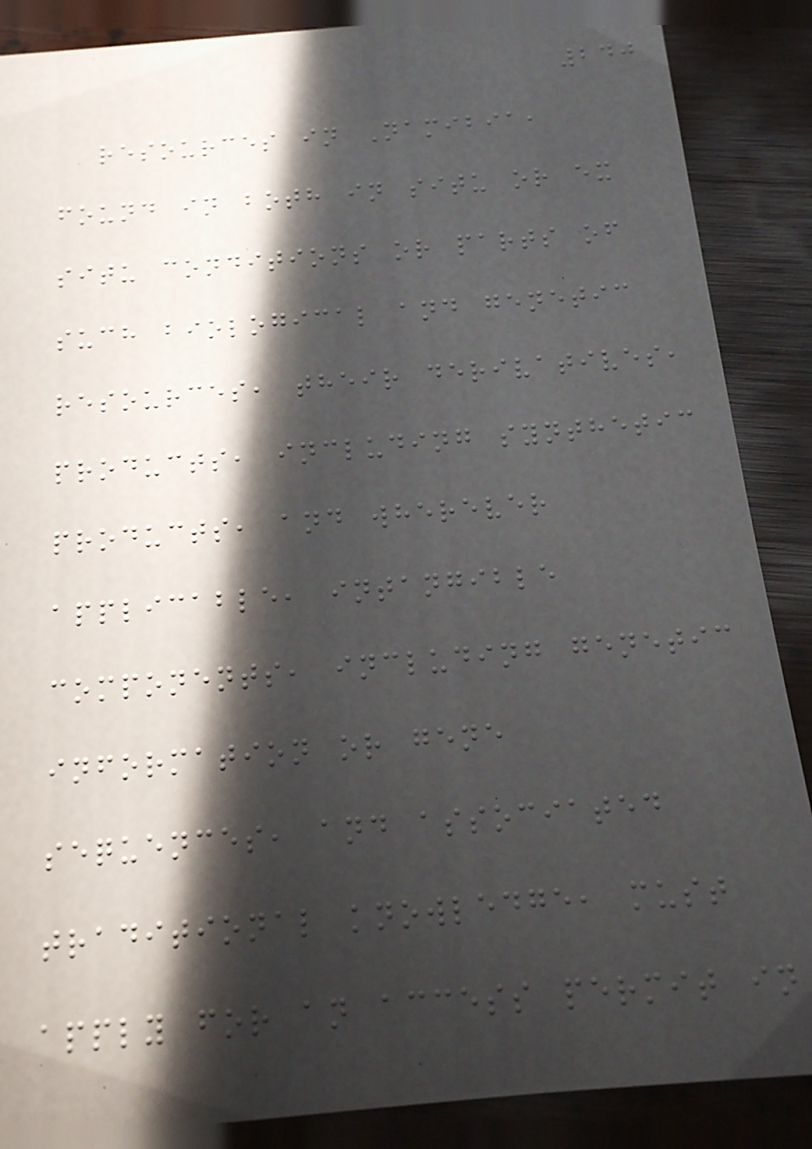240
resources in Namibia,
found in both in situ or ex
situ conditions or parts of
such biological and genetic
resources, their derivatives,
products, including synthetic
products, and wherever
applicable, intangible
components, including genetic
information or gene
sequences, and associated
traditional knowledge, must
apply for an access permit in
